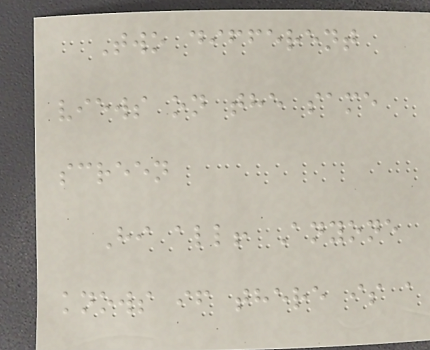Two different
views on the same
screen
Hi all! Anyone
knows if there is a
